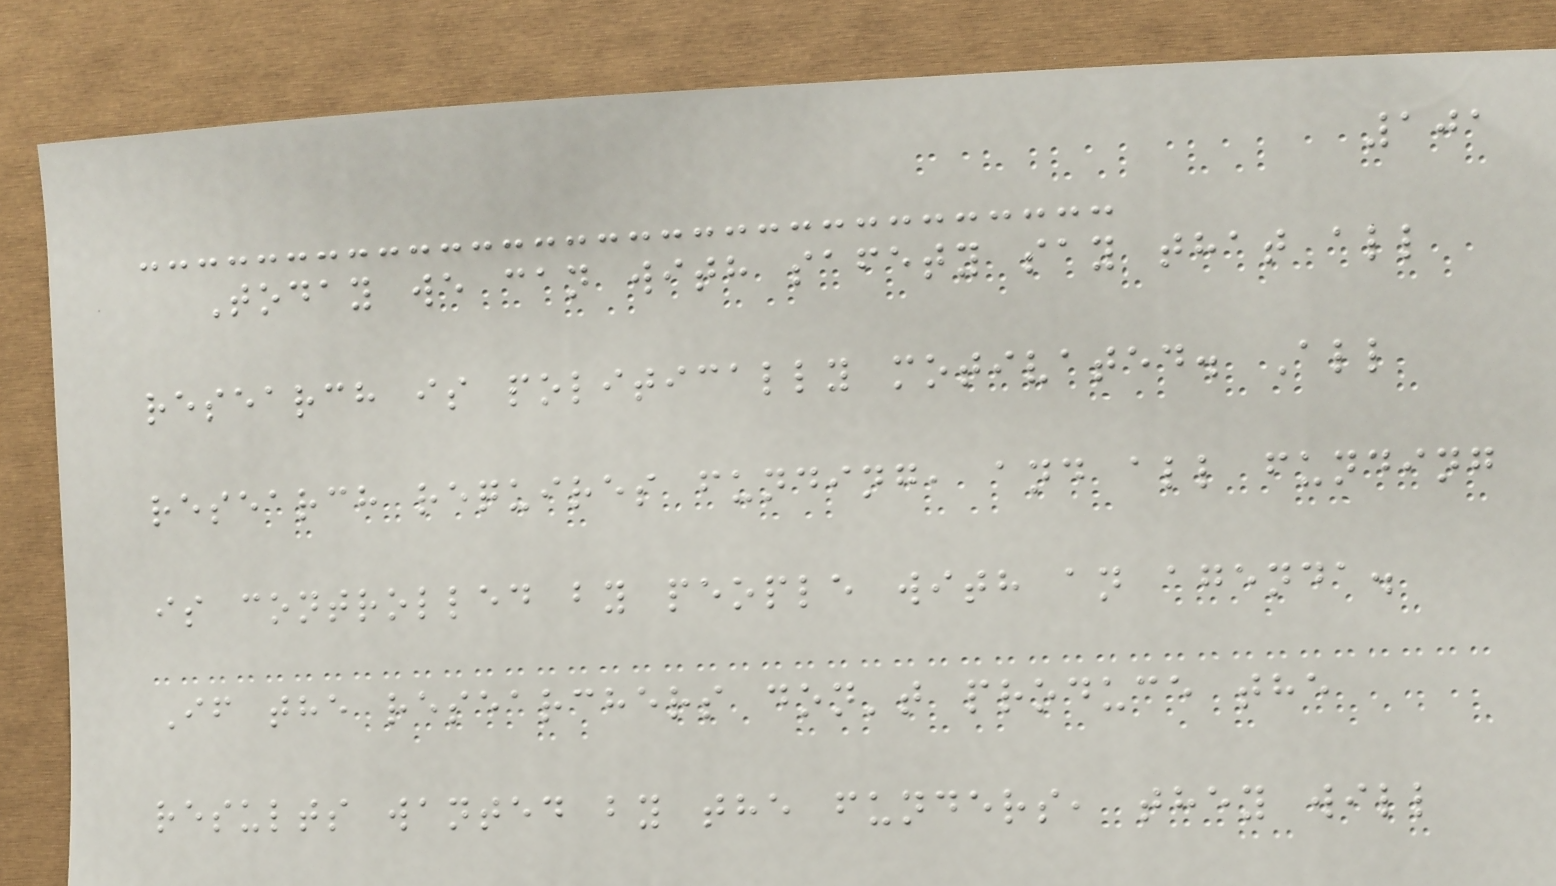101
Today we can with safety say that all
research is politically motivated. All
research requires funding, and all funding
is controlled by people with an agenda.
If the researchers don't produce the
results wanted by the funders, they will
